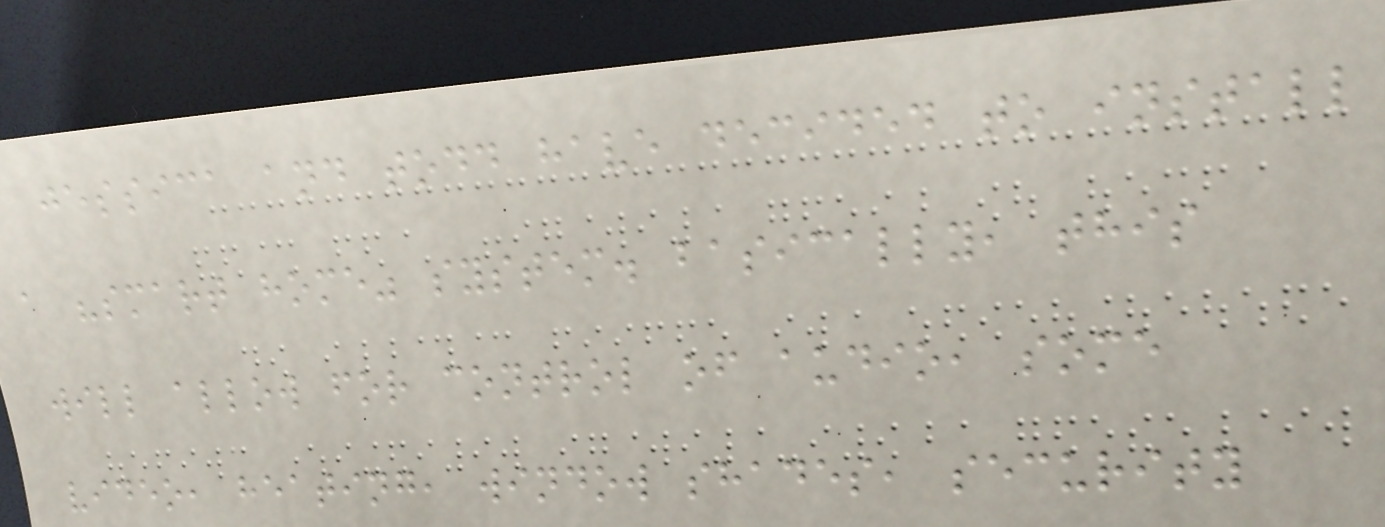jessica and todd have decided to install
a "smart home" system. basically, this
will allow for control of audio, some
video, heating, window shades, security
